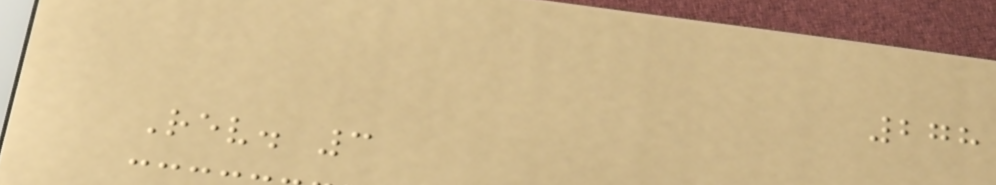278
Rev. 3
